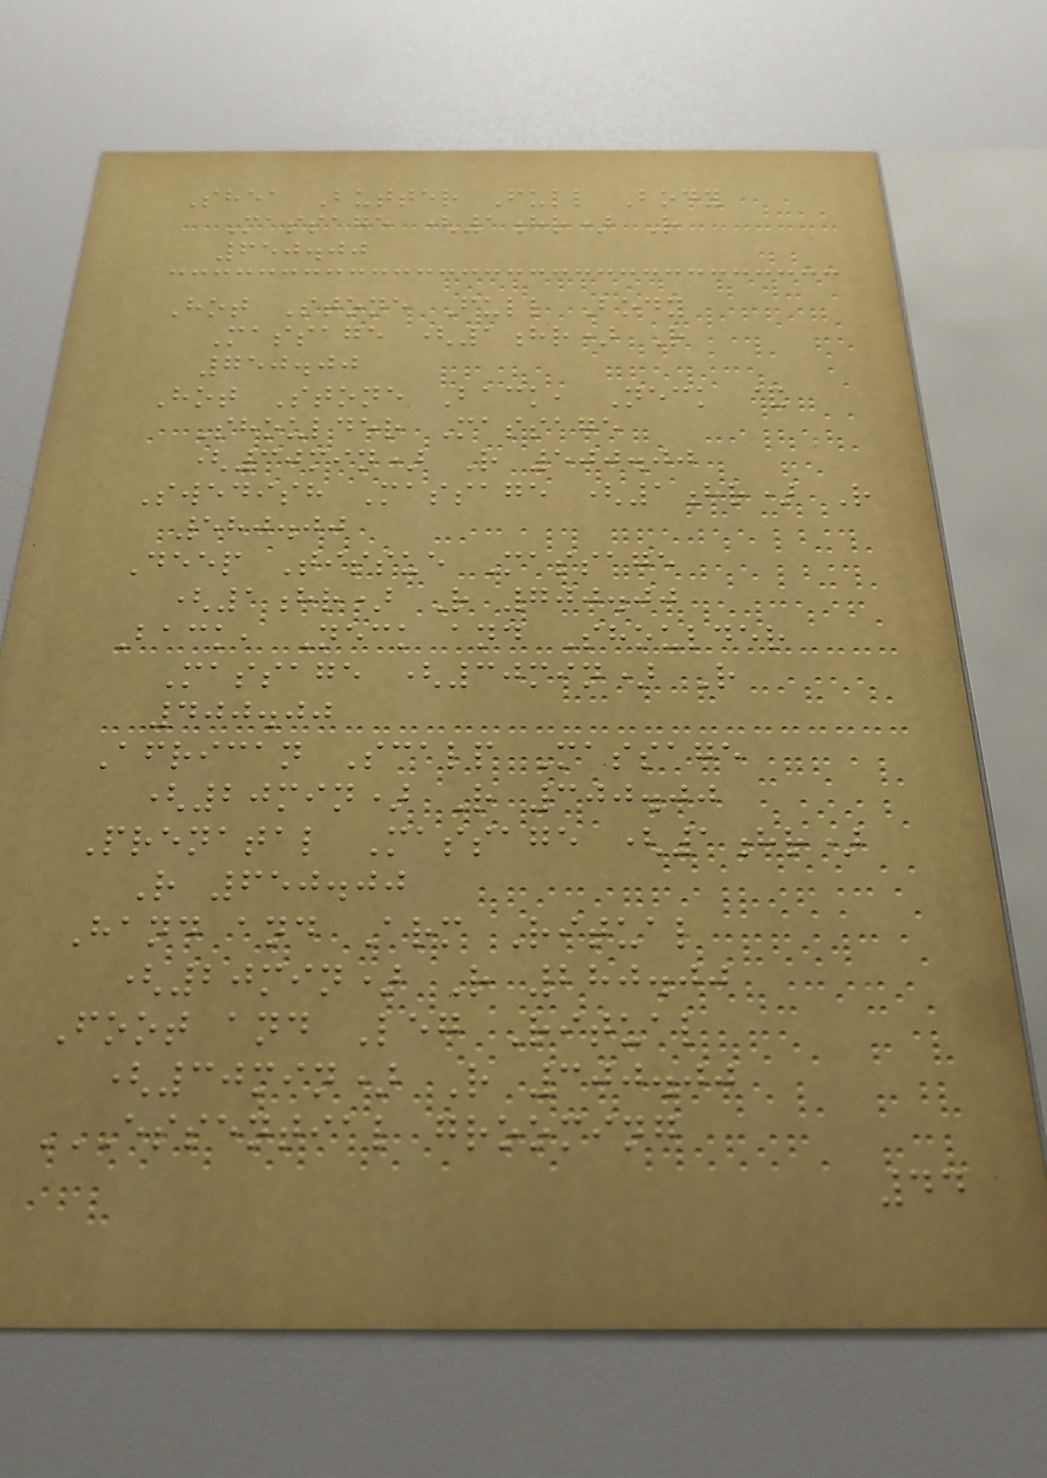Shea Butter Full Body
Massage (1hr) R
650.00
Hot Stone Full Body
Massage (1hr) R
750.00
Hot Stone Back, Neck &
Shoulder Massage
(30min) R 500.00
Swedish Massage (1hr) R
580.00
Deep Tissue Massage
(1hr) R 700.00
Back, Neck and Shoulder
Massage (30min) R
400.00
African Scalp Massage
(20min) R 300.00
Prenatal Massage (1hr)
R 650.00
Hand and Arm Ritual
(20min) R 280.00
Foot and Leg Ritual
(30min) R 300.00
ESSENTIAL GROOMING
44
